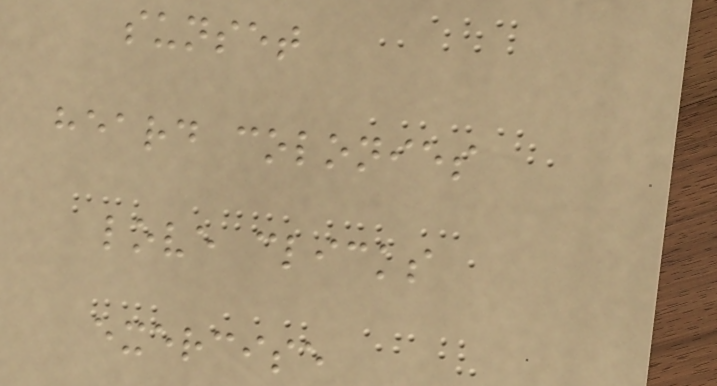sunset
heard colonies
love clicks
exercise
